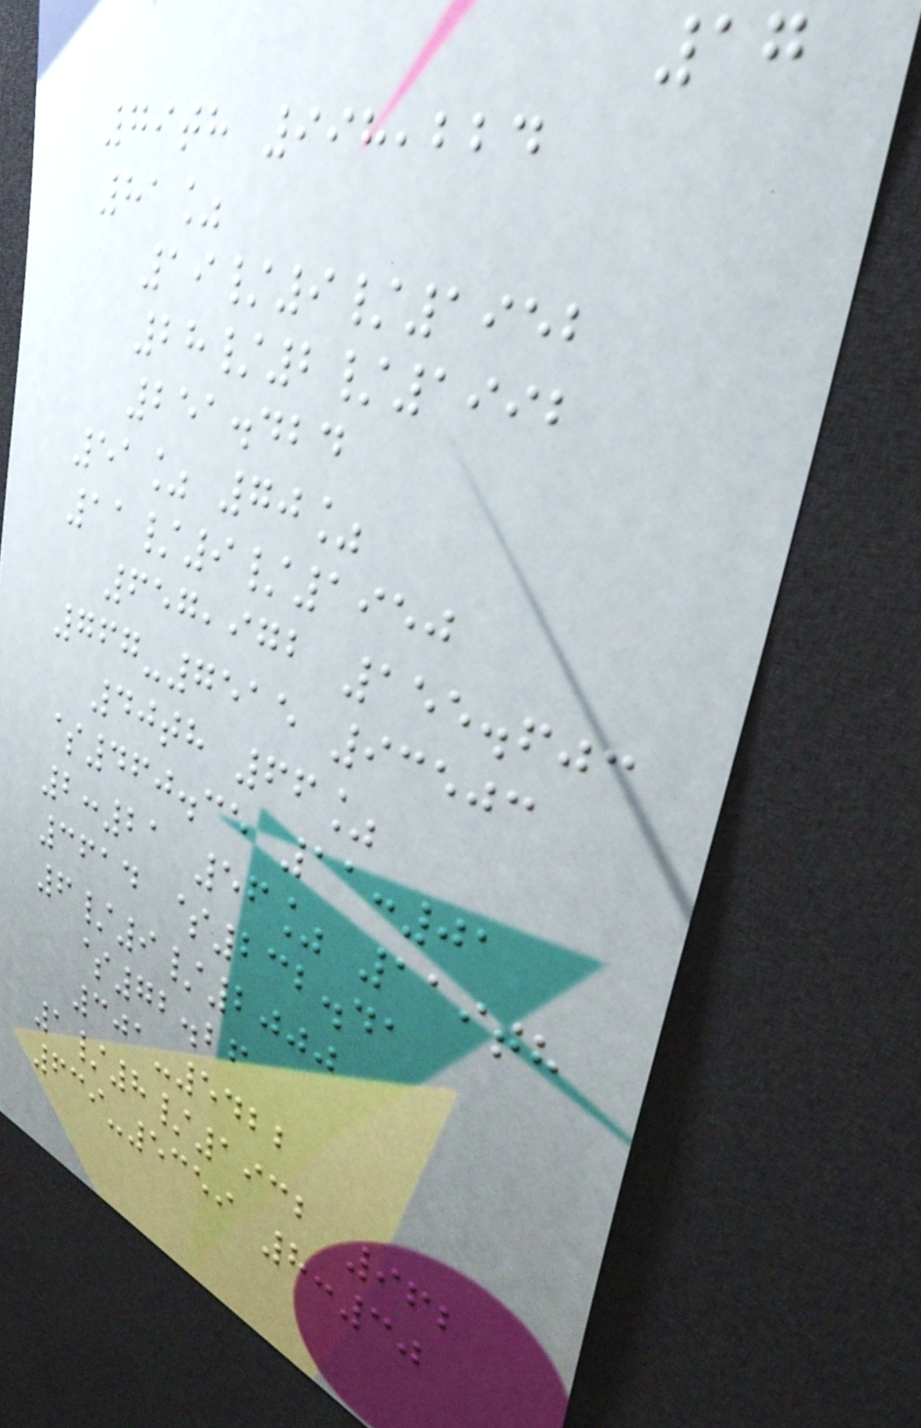17
79th 998,224
81%
19/9/1952
28/2/1992
251.424
51% 70%
11/9/1950
657,972 155.603
767-7515 93503
40th 66%
$460.35 11:01
2:21 56% 119th
3614 $232.41
6/9/2000
$72.26
301-5422
1/8/1932 962
639-5359 8:30
